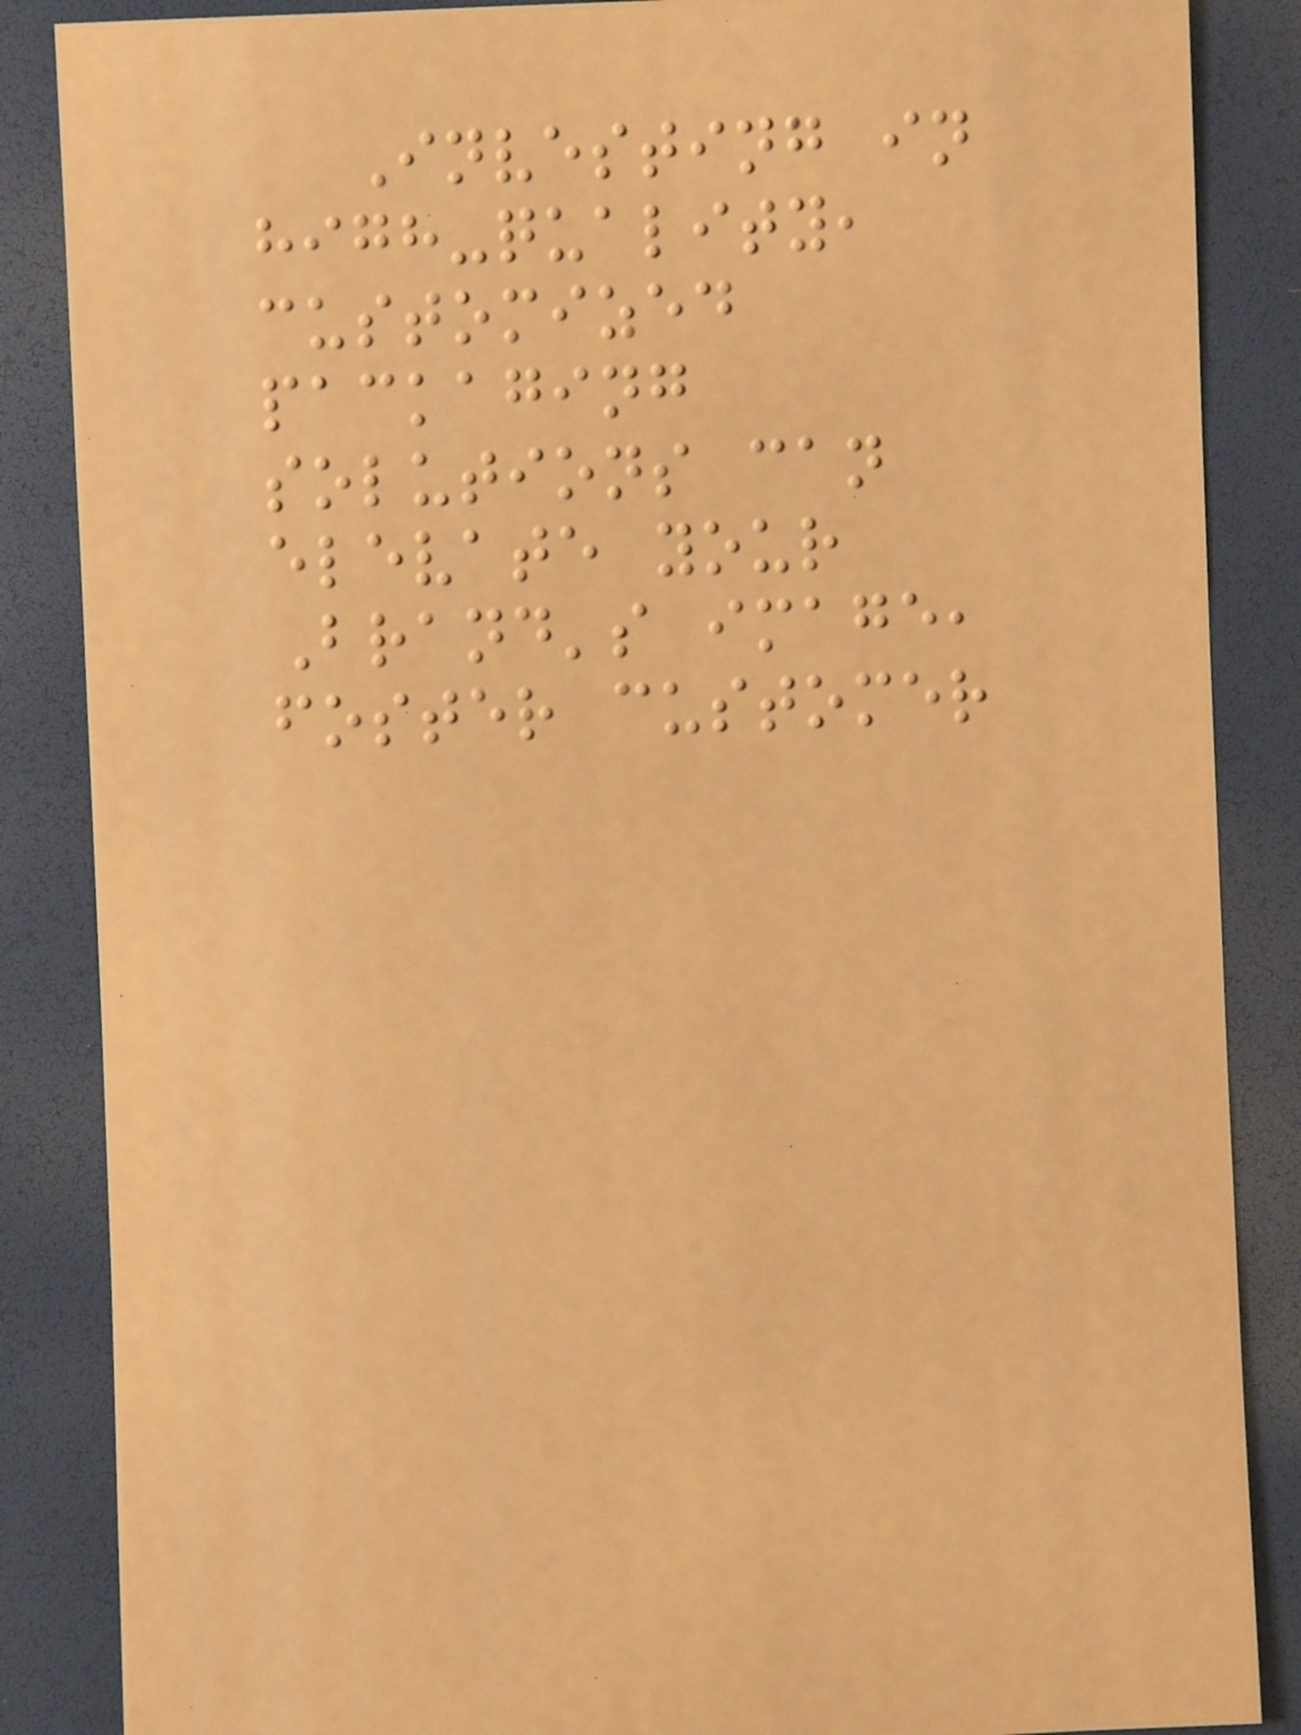Investing in
high-quality,
customized
packaging
solutions can
elevate your
Brand's image,
foster customer
